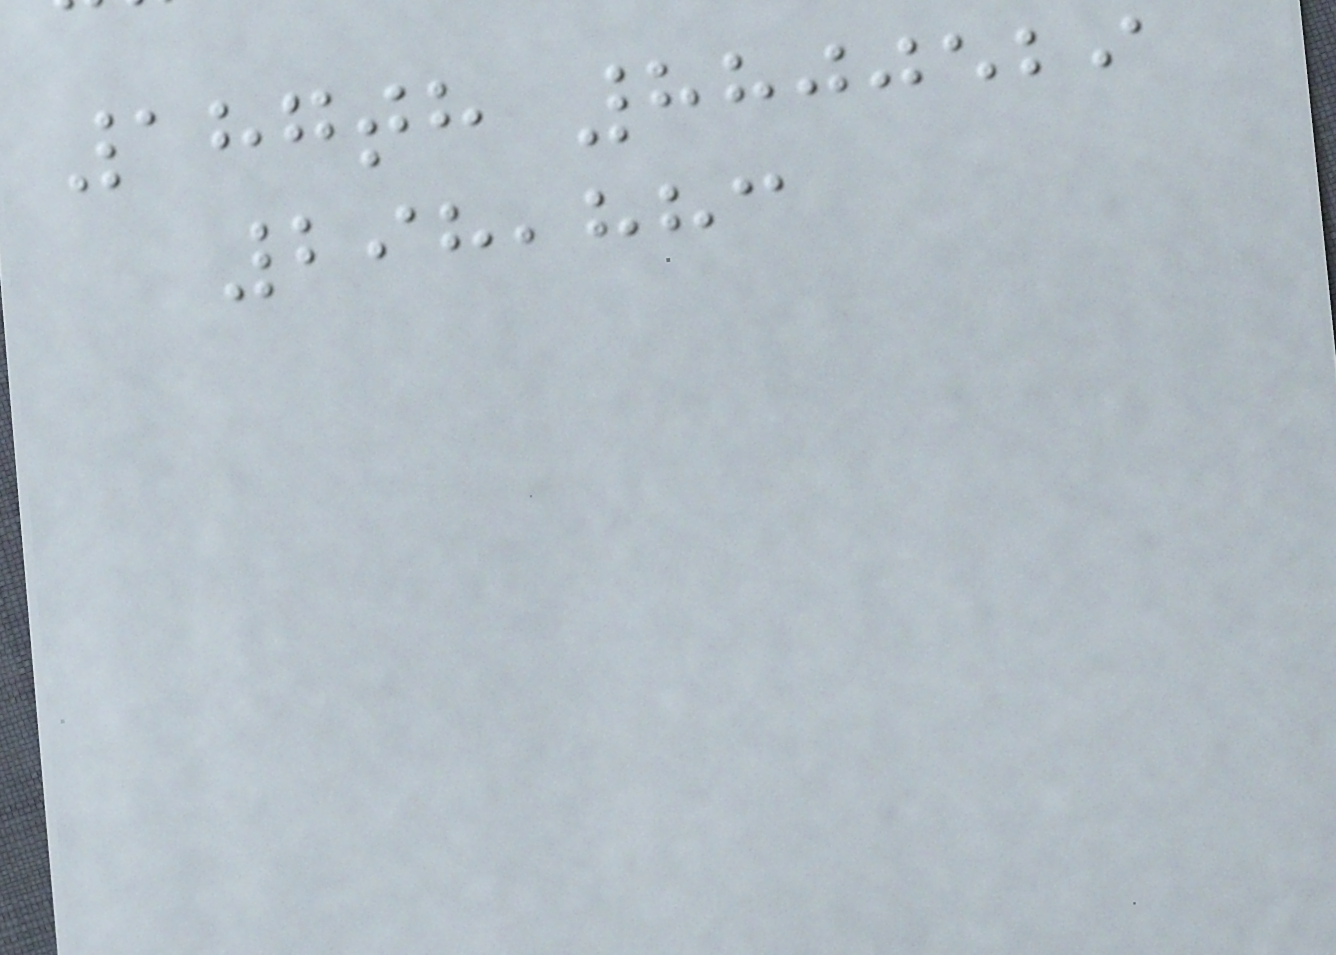187th 8800529
298,883
